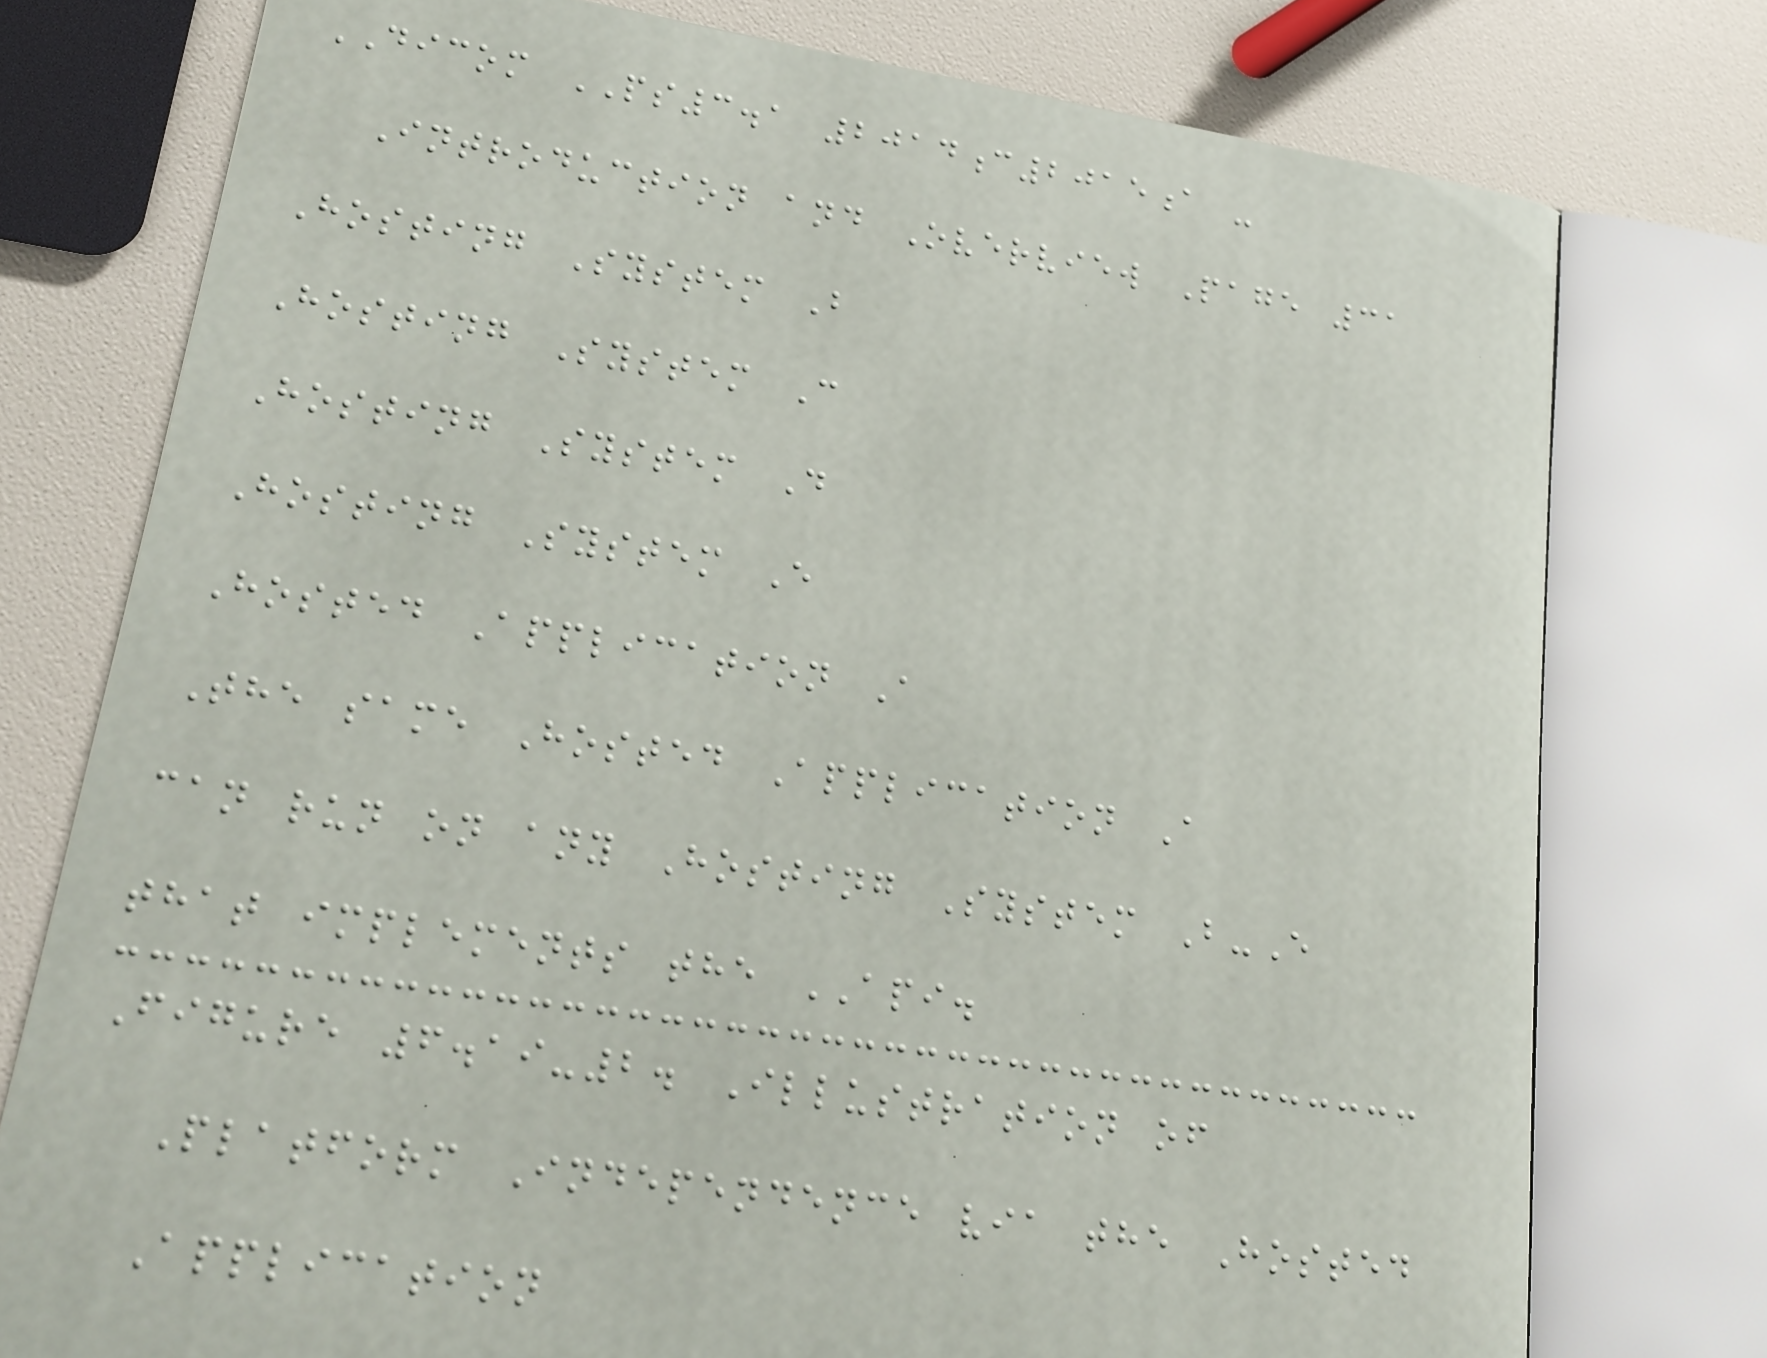DICOM PS3.1 2014c2015a -
Introduction and Overview Page 31
Hosting System B
Hosting System C
Hosting System D
Hosting System E
Hosted Application A
The same Hosted Application A
can run on any Hosting System B-E
that implements the API.
Figure 6.19-2. Illustration of
Platform Independence via the Hosted
Application
